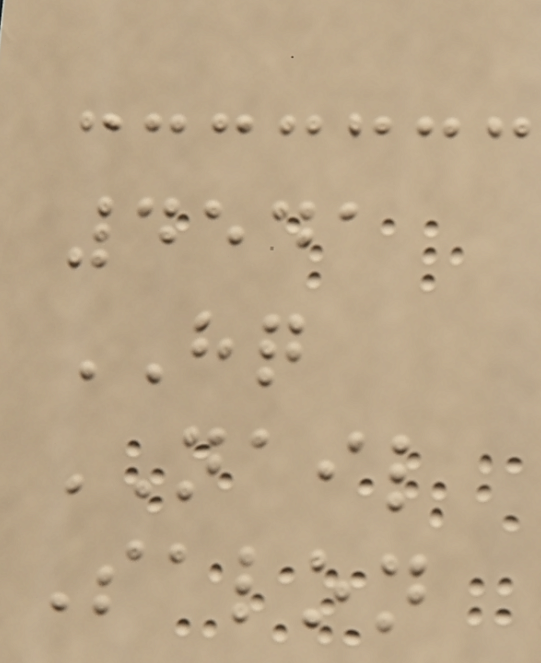4541
HQ
NAIL
Salon
